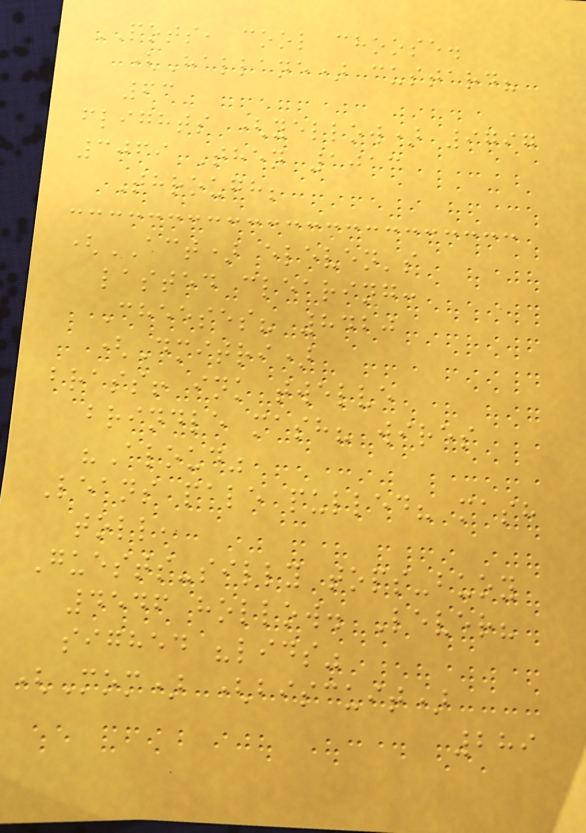POTS, cool choose.
(Hallane) custard?
63
flights (yellow) 9797
3069 Then 1013
Through;
(ACT) eleven's
lasted clearing:
Cheeses? 8420
(Dmitri)
brass! ink twelve
brindle mash? wires
"Aloud"
Leans pale pulled? mash
toll,
Guests-silly tops-buoy
4546 hollow. Lever?
sighed "lids"
(Mom) (biscuit)
289
